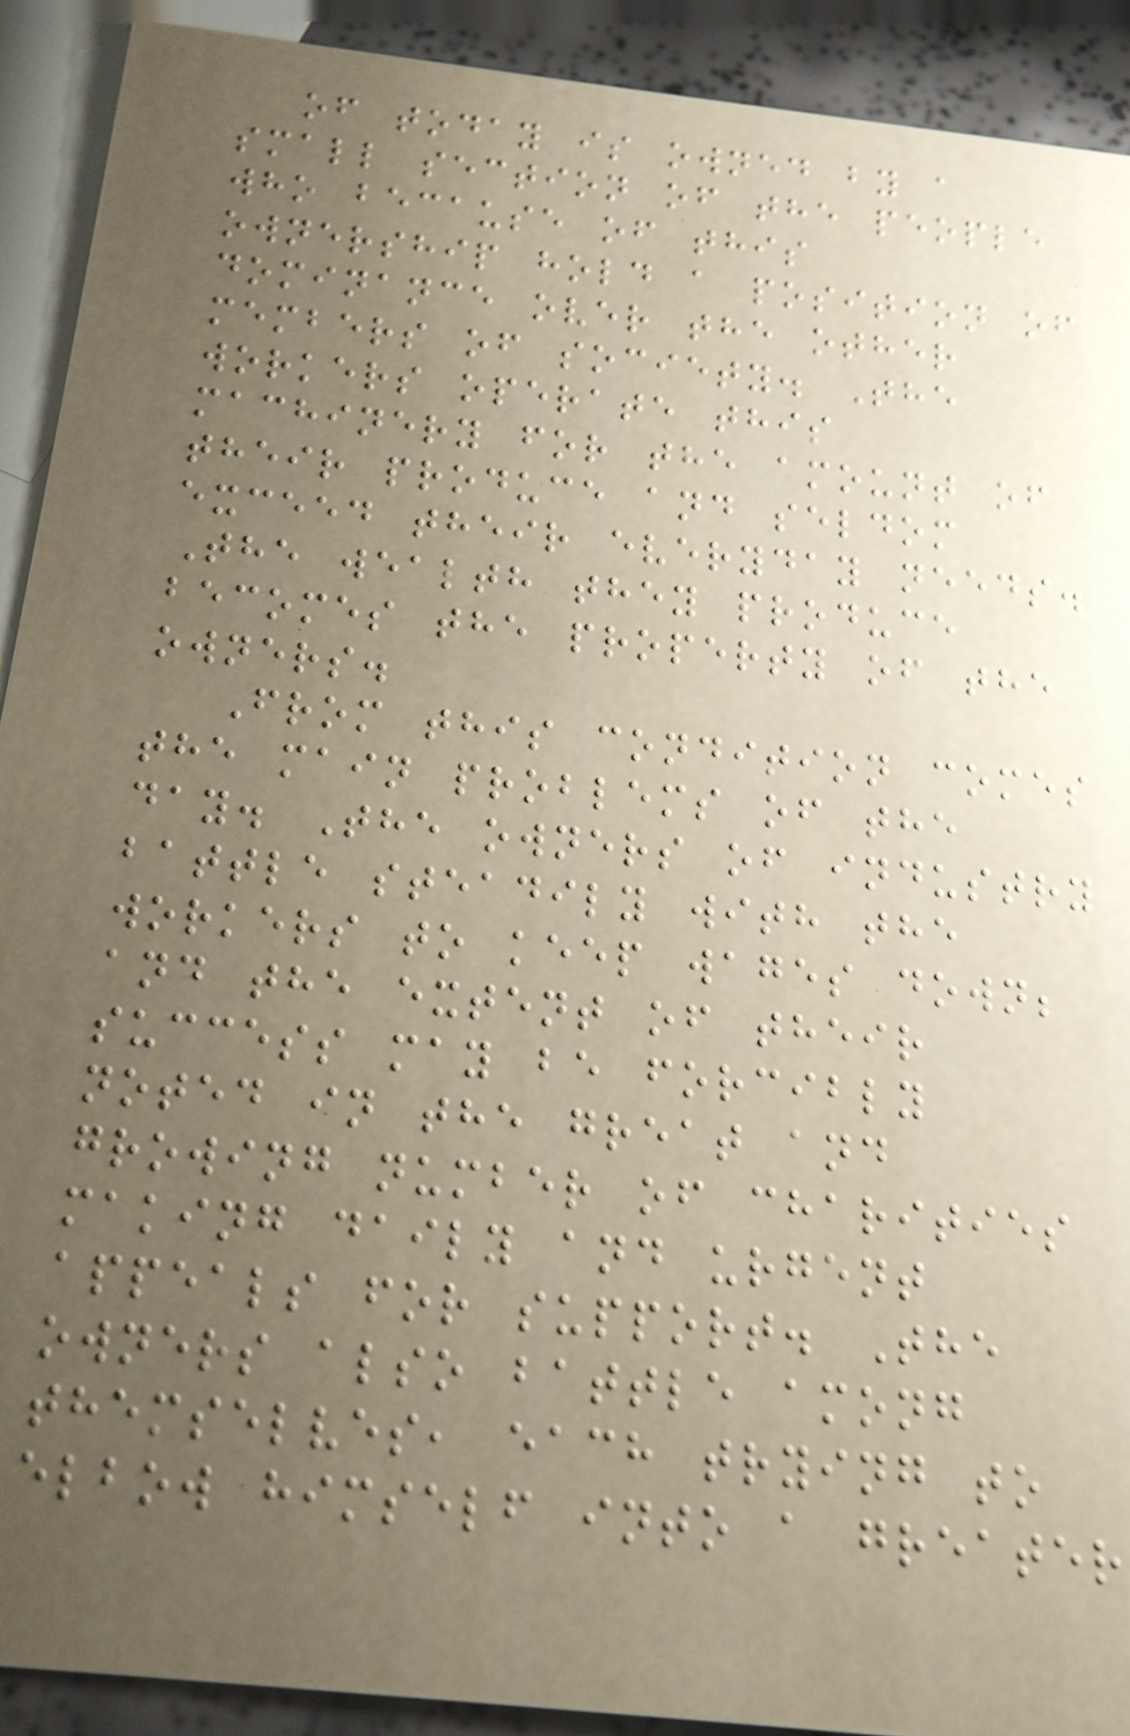of today is owned by a
small section of the people
who because of this
ownership hold a position of
dominance over the other
members of society. The
workers operate this
machinery for the amount of
their produce and seldom
exceed their everyday needs.
The wealth they produce
becomes the property of the
owners.
From this condition comes
the main problems of the
day. The owners of industry
battle steadily with the
workers to keep wages down;
and the extent of their
success may be forcibly
noted in the great and
growing number of charities
making daily and urgent
appeals for support. The
owners also battle among
themselves, each trying to
elbow himself into a greater
